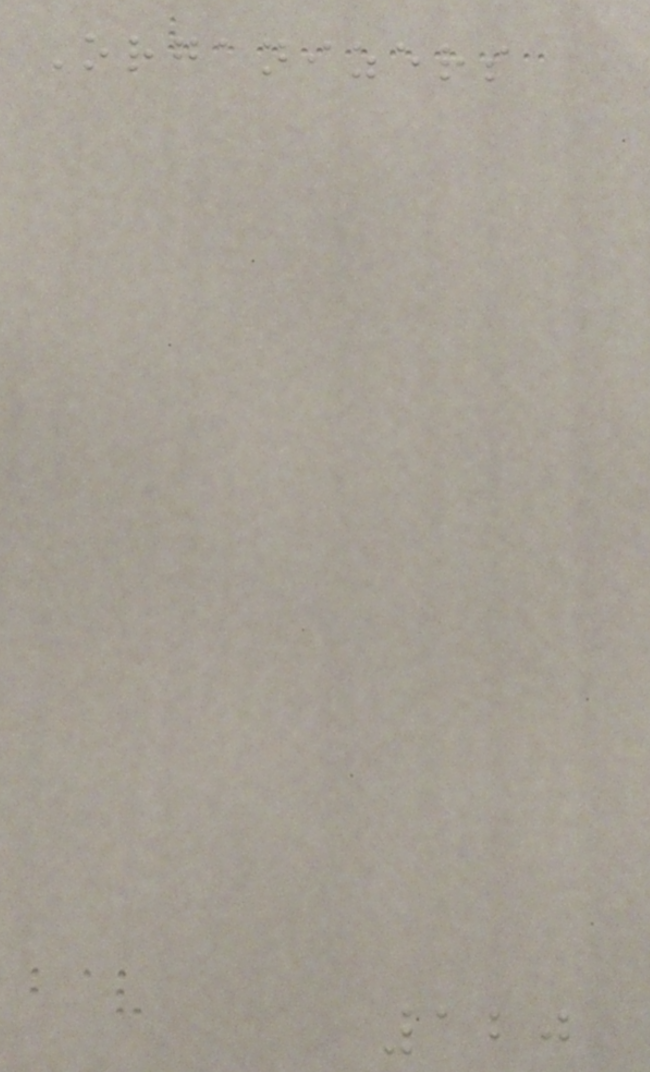Organizers
120
